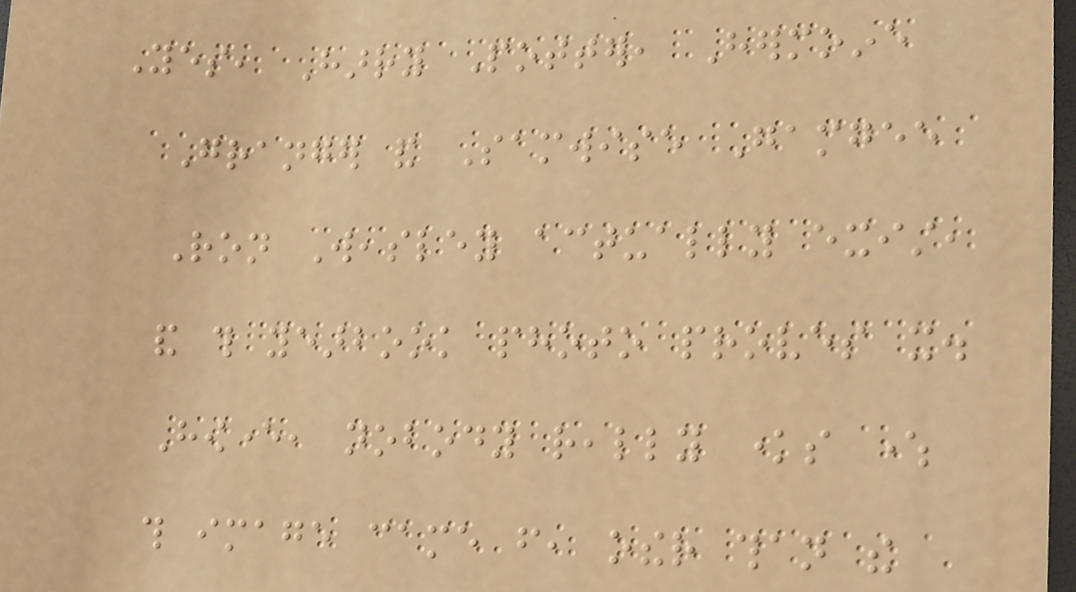Yes, Harry Potter, Hermoine
Granger and Samwise Gamgee
Ron Weasley actually exist,
and this yearbook photo proves it.
However, nobody really knows where
this image came from, other than the
